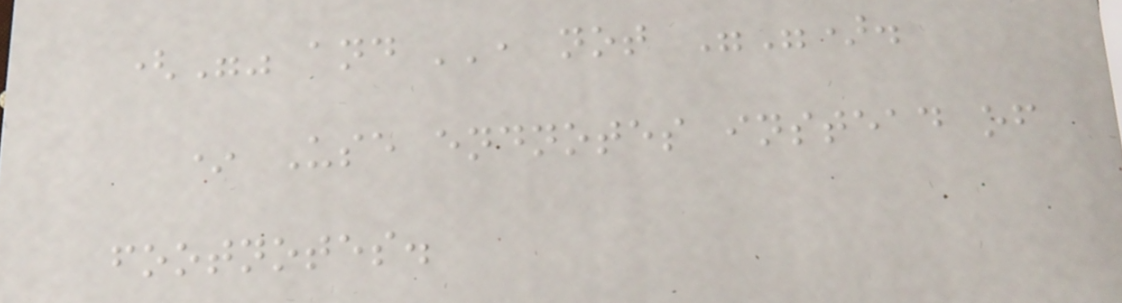("" and '', not "").
* Use endnotes instead of
footnotes.
